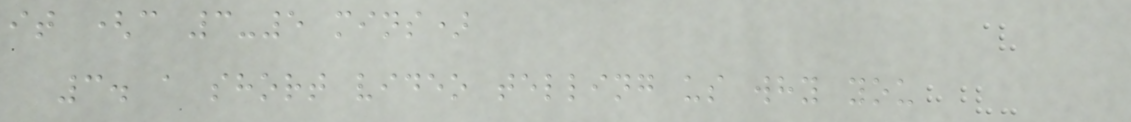it (c 3-5 mins)
3. a short video telling us why you
